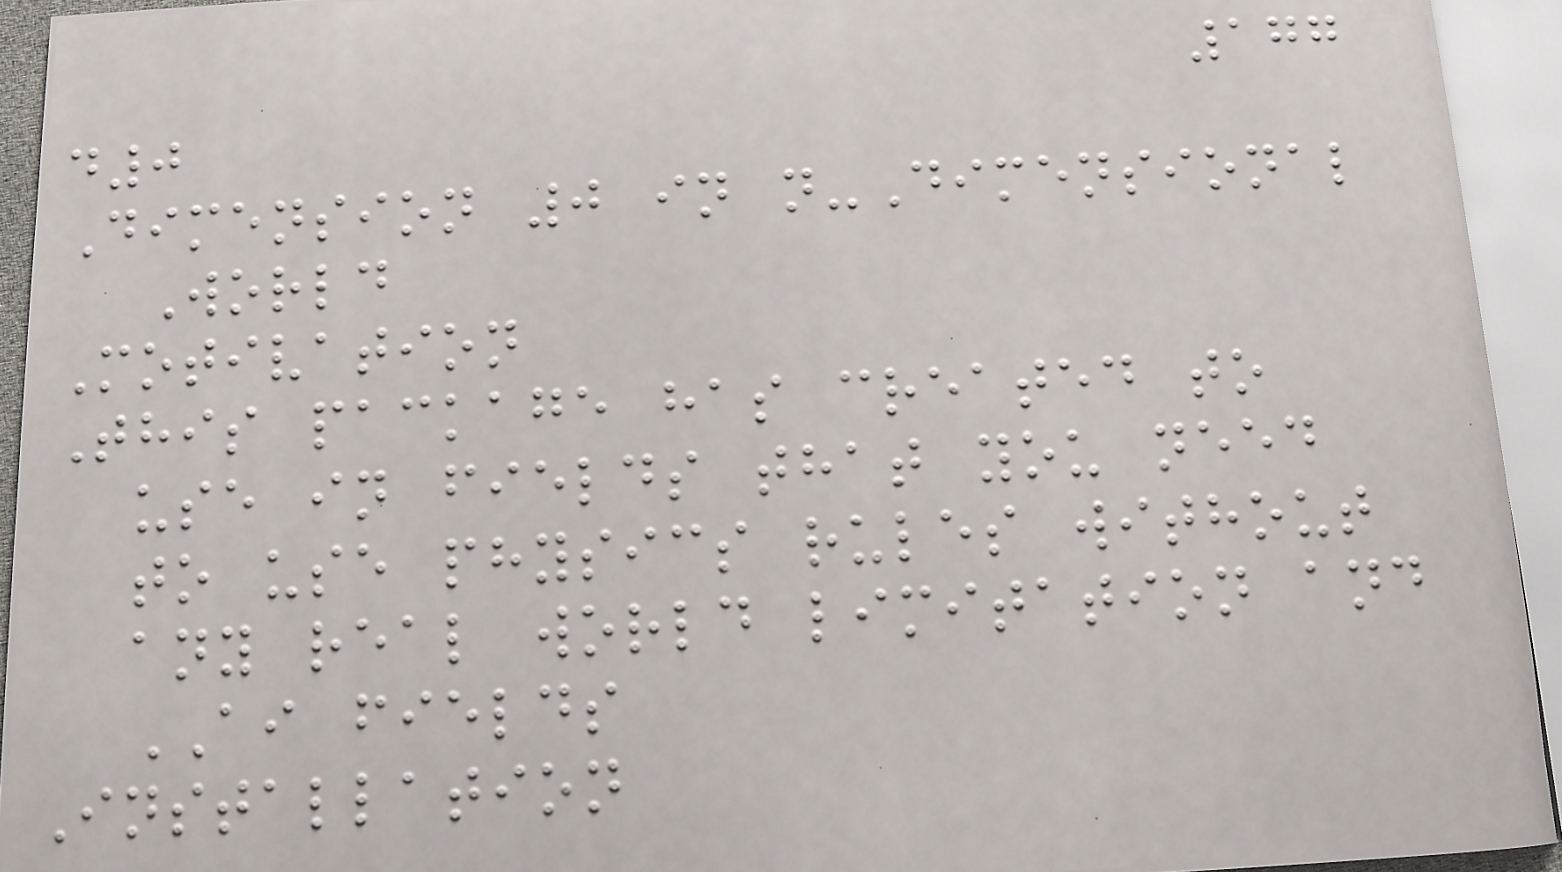177
d0
Dimension 0 in n-Dimensional
World
Motivation
This package has created to
use in fields that you need
to use physics rules without
any real world limitation and
AI fields
Installation
